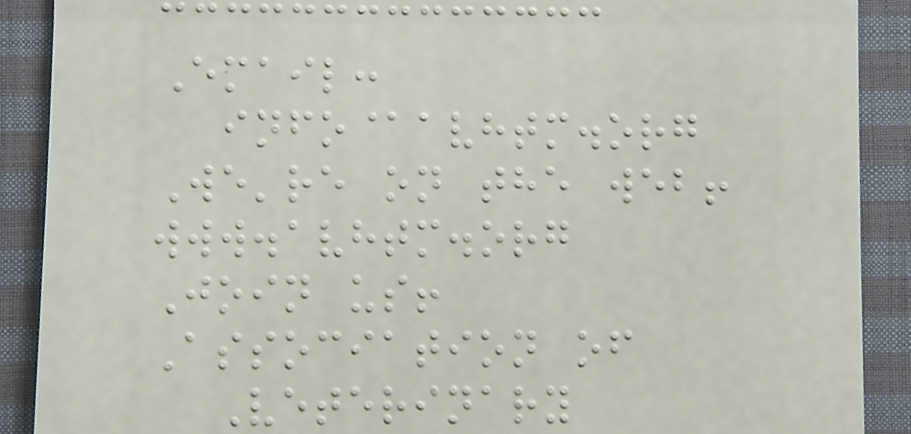Email:
info@avhtm.org
We're on the web!
www.avhtm.org
Join us!
Association of
Veterinary
